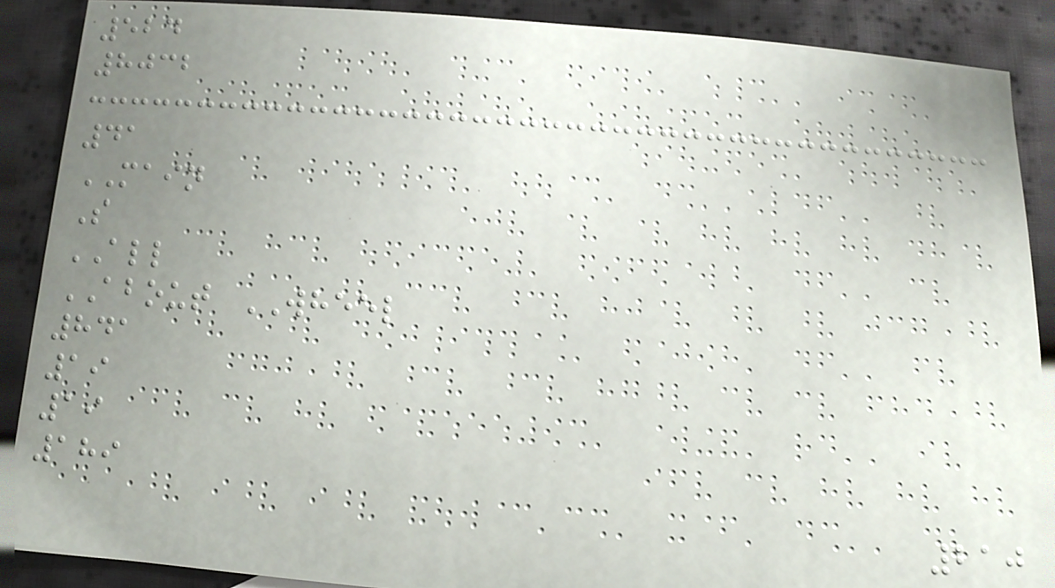524
8032
41
MAIN
S
ALL
ABOUT WHEEL
841
19
19
189
210
